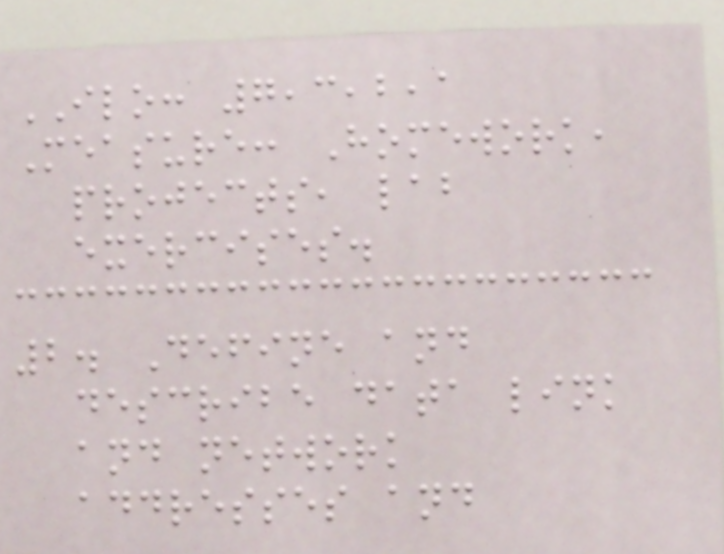ILO: 7,3,2,1
Measure: Homework,
projects, lab
exercises.
2. Define and
describe data link
and network
addresses and
